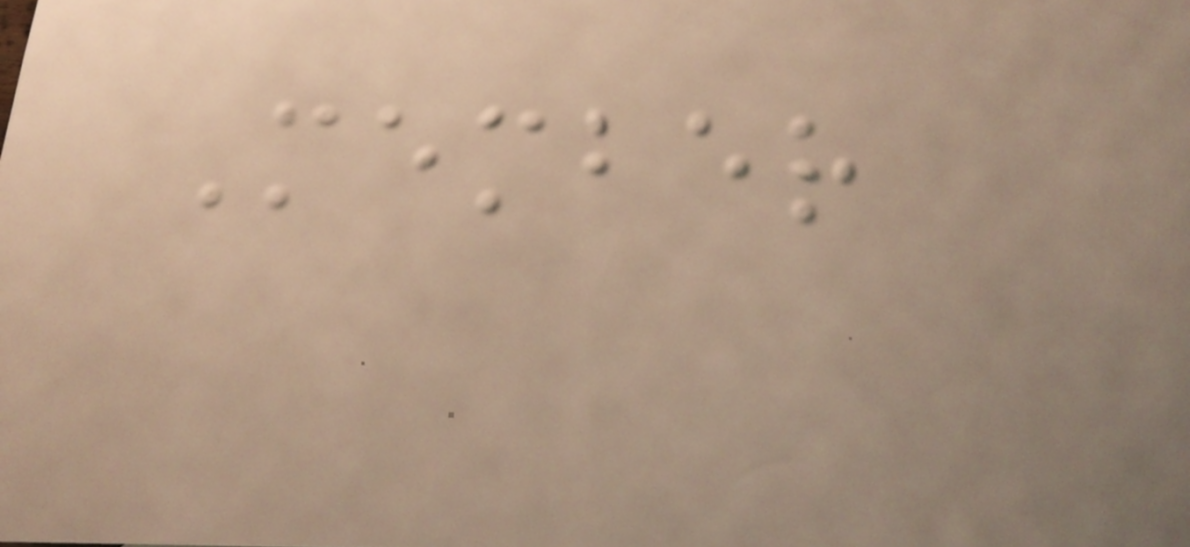Member
